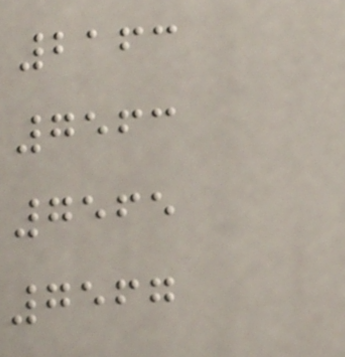2163
7563
7565
7567
